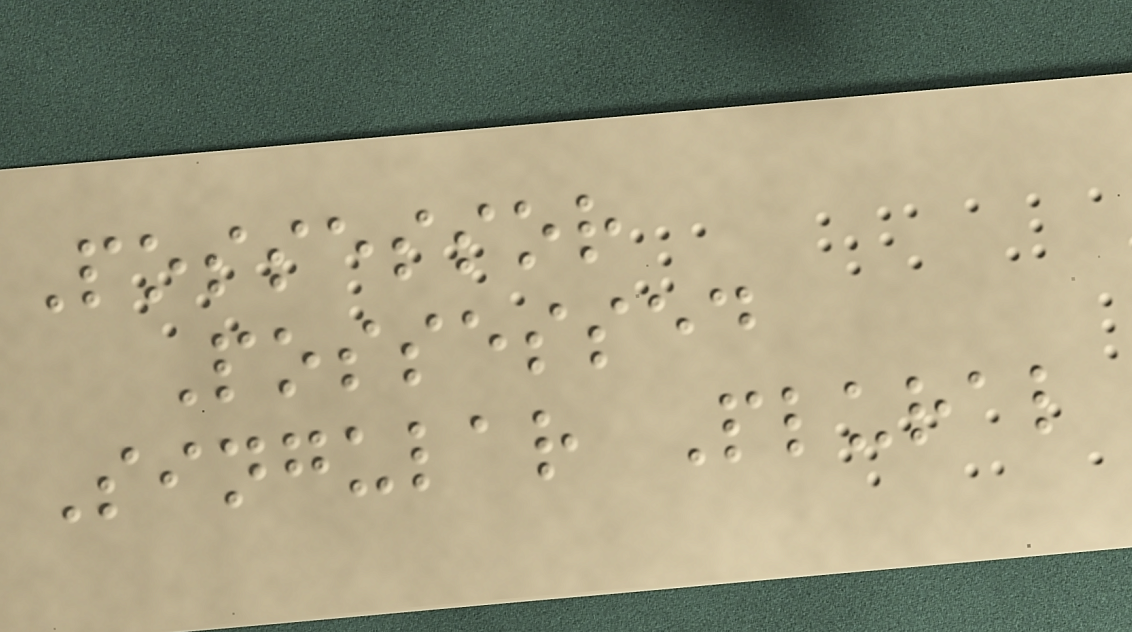Possessor
Possessed
Singular Plural
